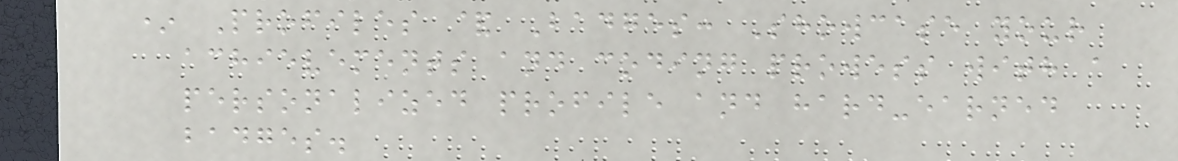* Profiles & Badges: Showcase your
achievements and coding prowess with a
personalized profile and hard-earned
badges.
